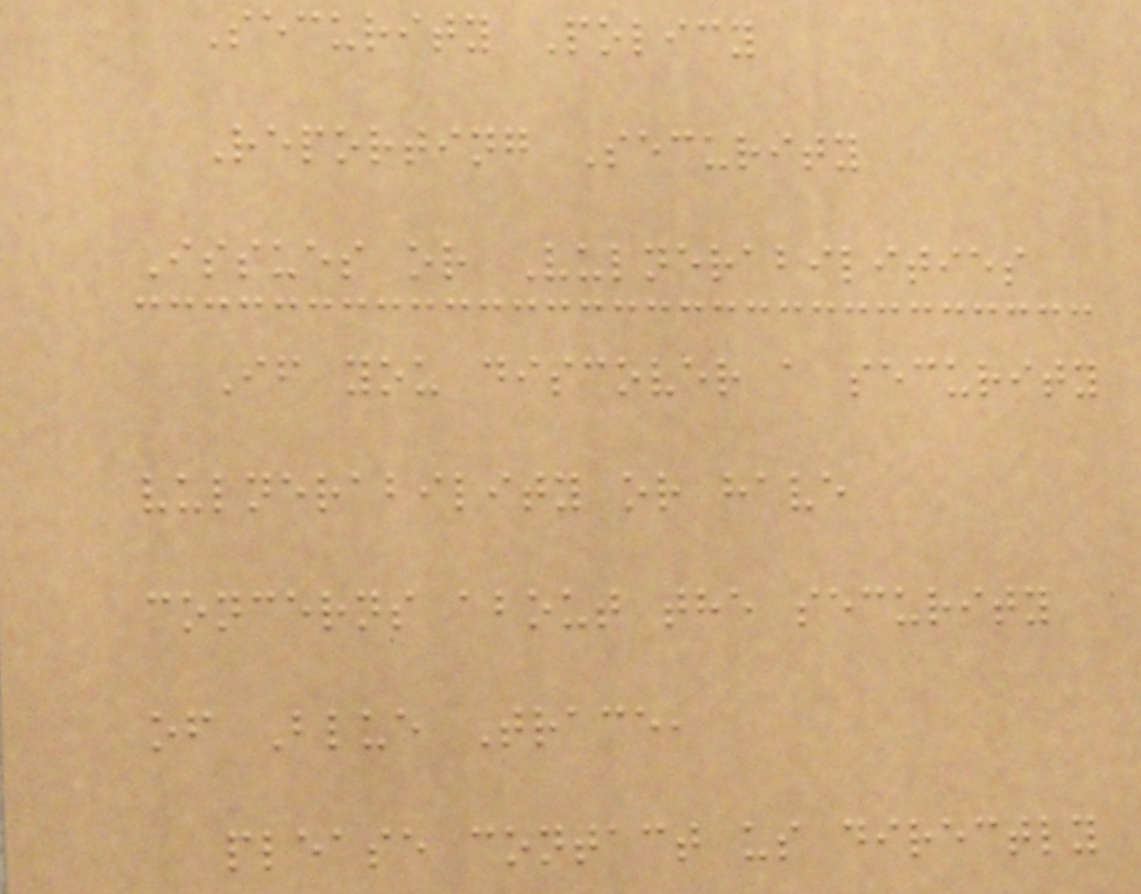Security Policy
Reporting Security
Issues or Vulnerabilities
If you discover a security
vulnerability or have
concerns about the security
of Blue Trace,
please contact us directly
